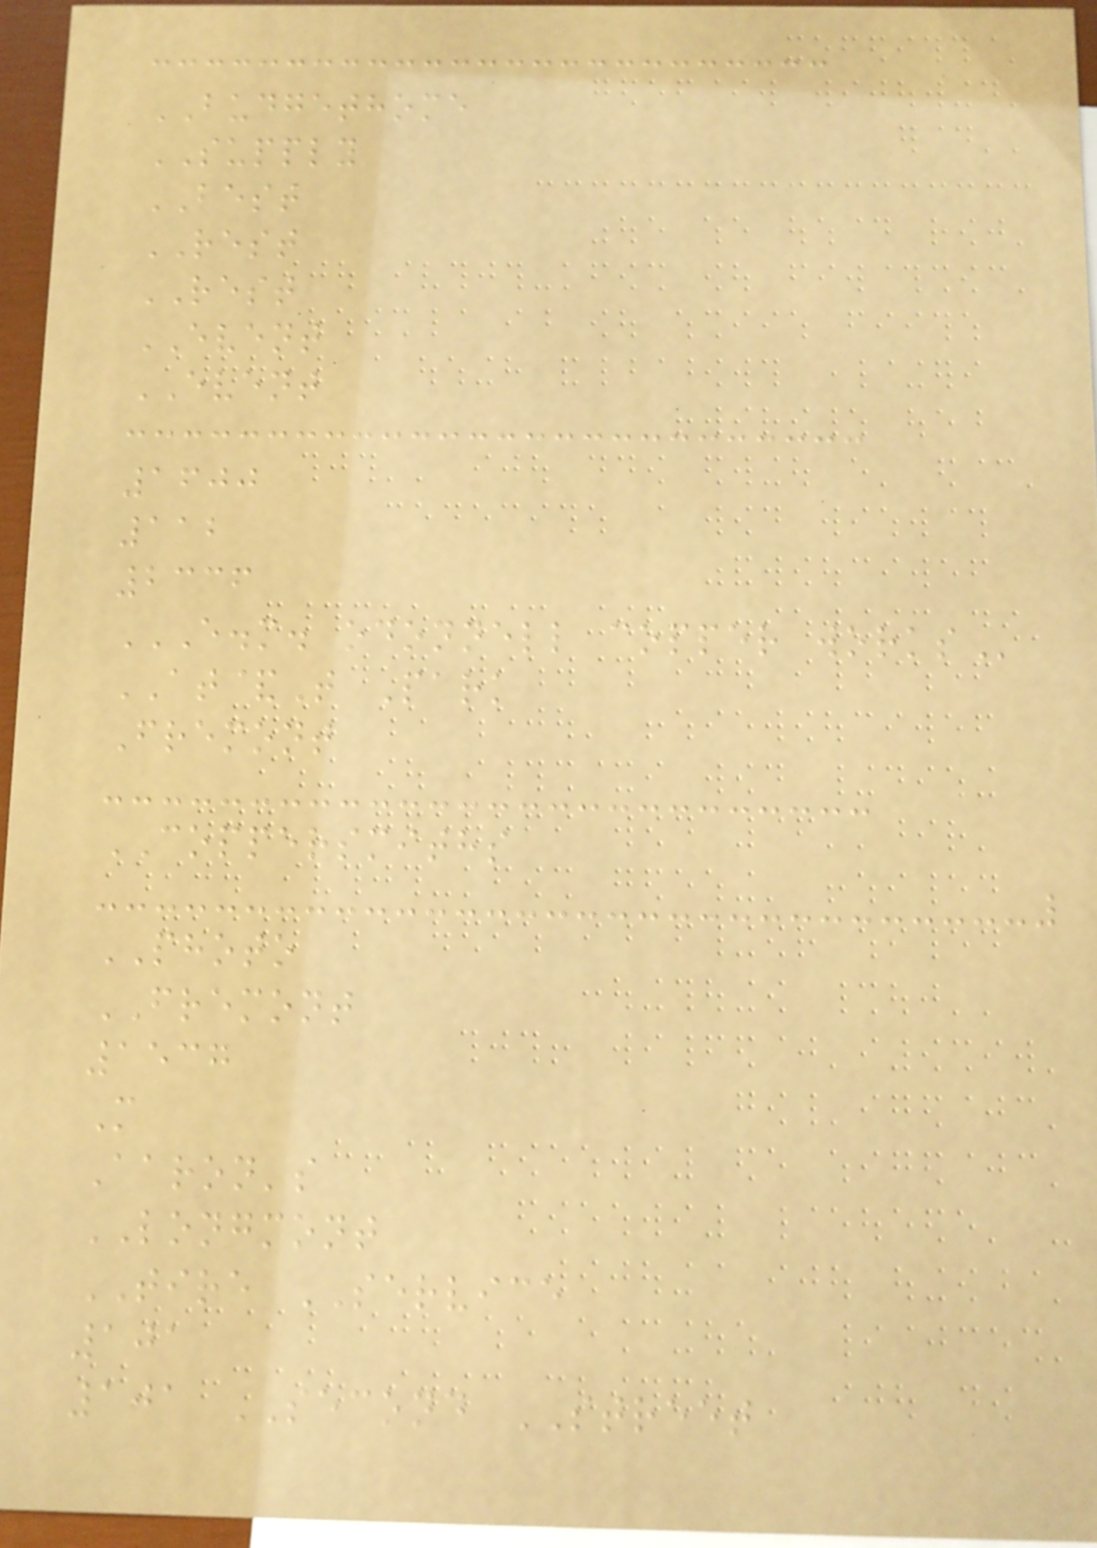BUDGETHOME
SUPPLY
BEST
REST
REST
EVENT
EVENT
1600
112
2336
E.M. ODONNELL COPPER WORKS
AT&T Park
Fremont
COPPERSMITHS
PHOTO
FREMONT
1537
M
Aaron's
LONGMONT
TIRE SERVICE
101
101 SECOND STREET
